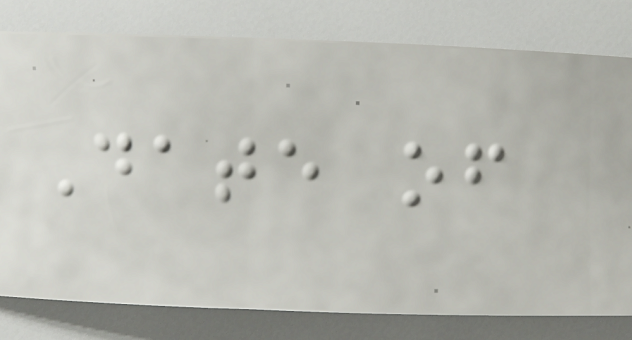Date of
